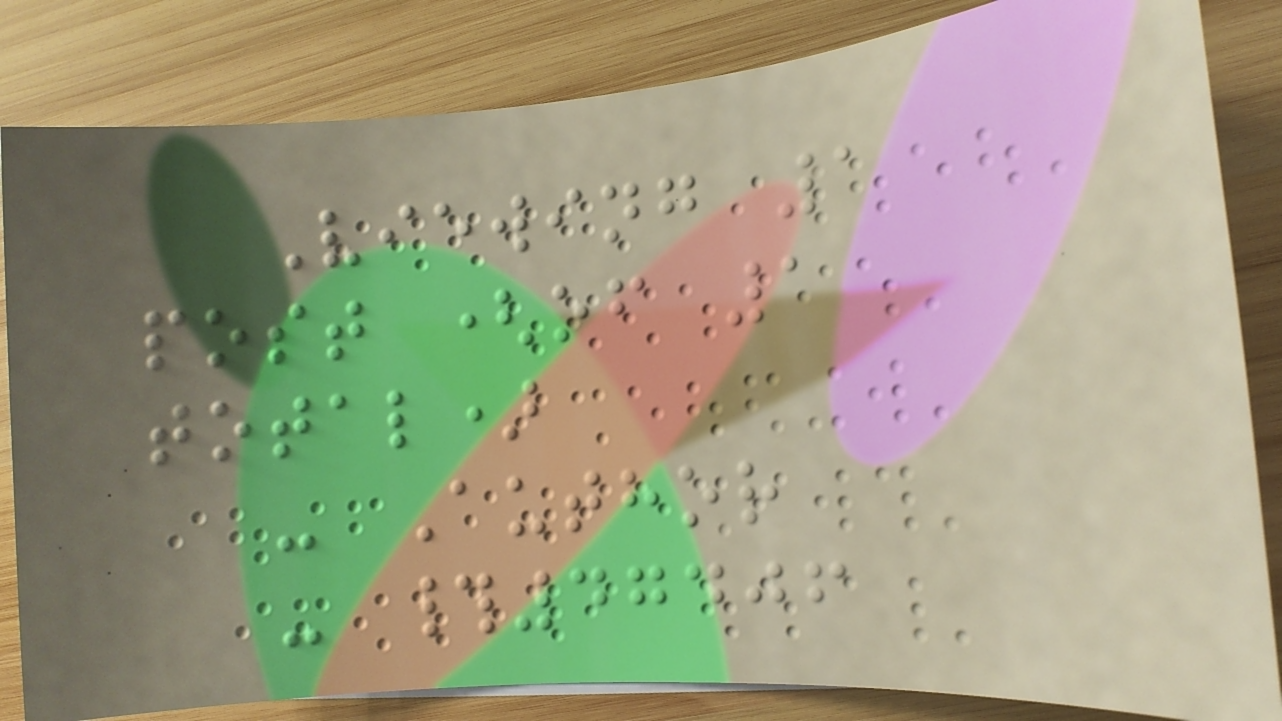Viewing 1
post (of 1
total)
- Author
- #47406
